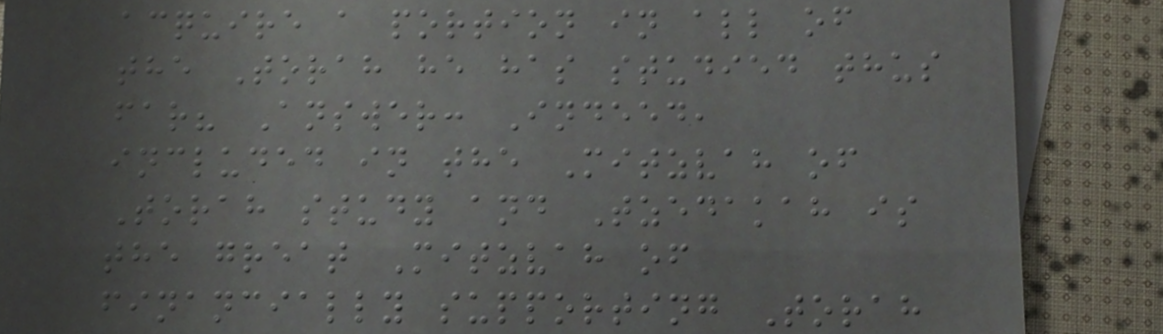acquire a portion in all of
the Torah he has studied thus
far? Answer: Indeed,
included in the Mitzvah of
Torah study and Tzedakah is
the great Mitzvah of
financially supporting Torah
